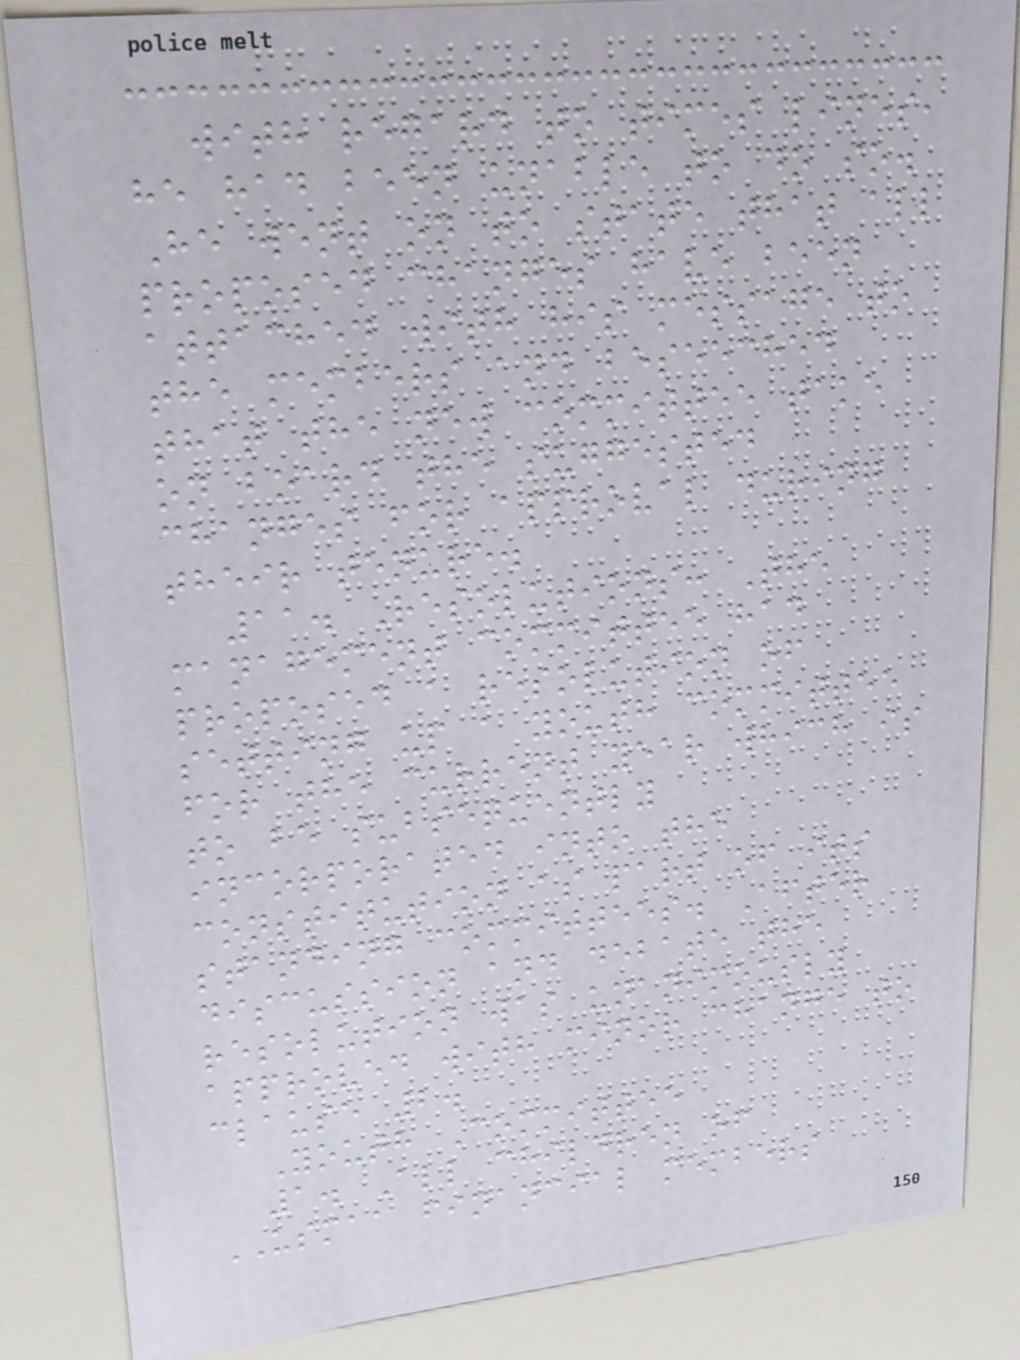with regard to times lines,
he had been unable to do so.
He went on to state that all
proposed changes have been
attached with his message to
the members and beseeched
that the new committee take
on board the suggested
changes for approval during
their tenure.
11. Resolutions: The
management committee had
proposed a resolution of
setting up a youth committee
for the current year which is
to be subsequently
incorporated into the
constitution as part of its
standing committees. After
discussion and debate the
resolution was unanimously
approved with minor change to
clause 2.
Youth Committee
1. All children of
USMAA financial members
